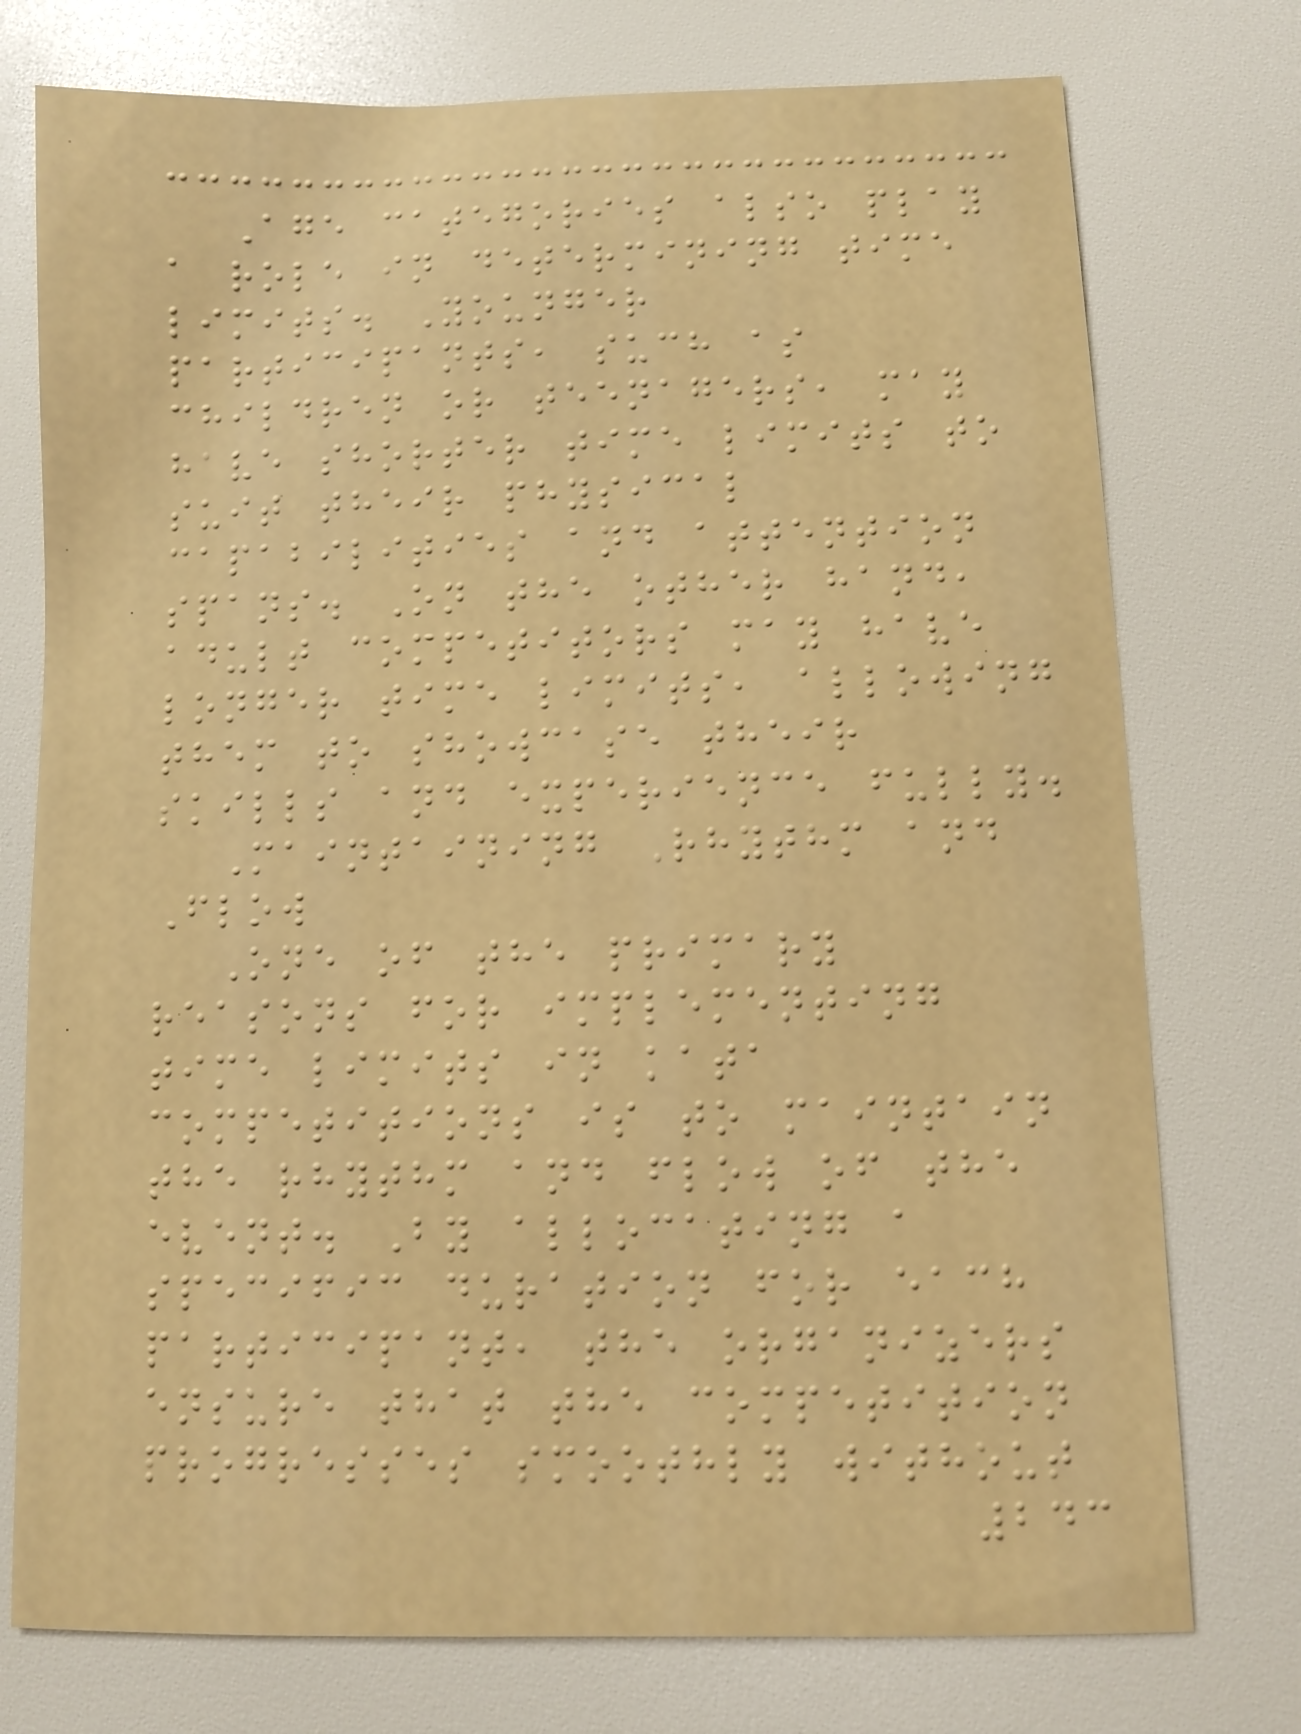Age categories also play
a role in determining time
limits. Younger
participants, such as
children or teenagers, may
have shorter time limits to
suit their physical
capabilities and attention
spans. On the other hand,
adult competitors may have
longer time limits, allowing
them to showcase their
skills and experience fully.
Maintaining Rhythm and
Flow
One of the primary
reasons for implementing
time limits in kata
competitions is to maintain
the rhythm and flow of the
event. By allocating a
specific duration for each
participant, the organizers
ensure that the competition
progresses smoothly without
243
